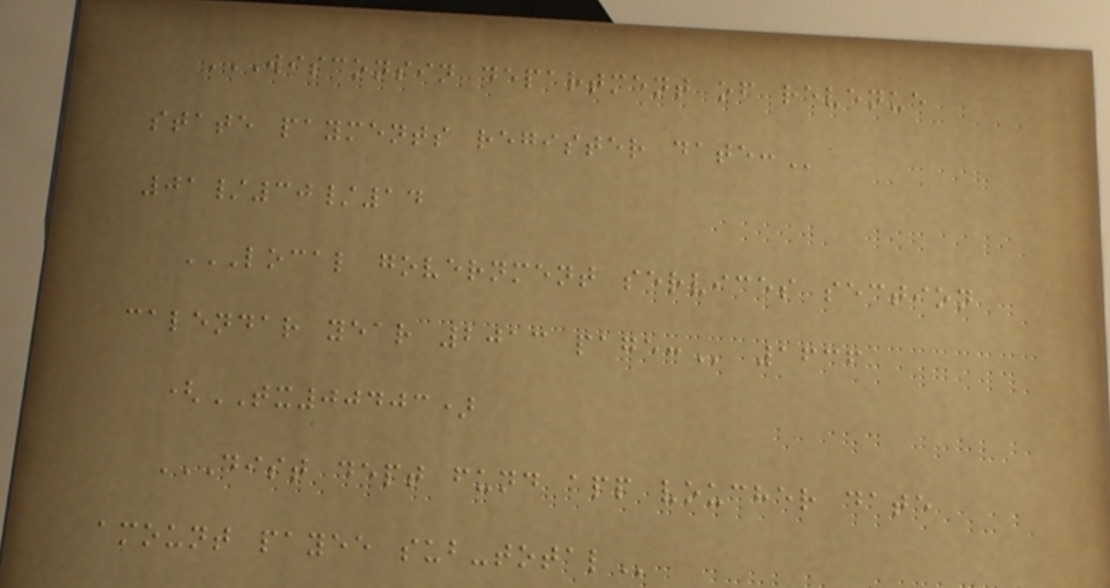WISCONSIN DEPARTMENT OF REVENUE
STATE PAYMENTS REGISTER DATE:
01/30/14
LOCAL GOVERNMENT SERVICES SECTION
CALENDAR YEAR 2013 PAGE: 1636
(TX00403)
DIST DEPT FUND APP VOUCHER DATE
AMOUNT PAYEE SUB-TOTAL
